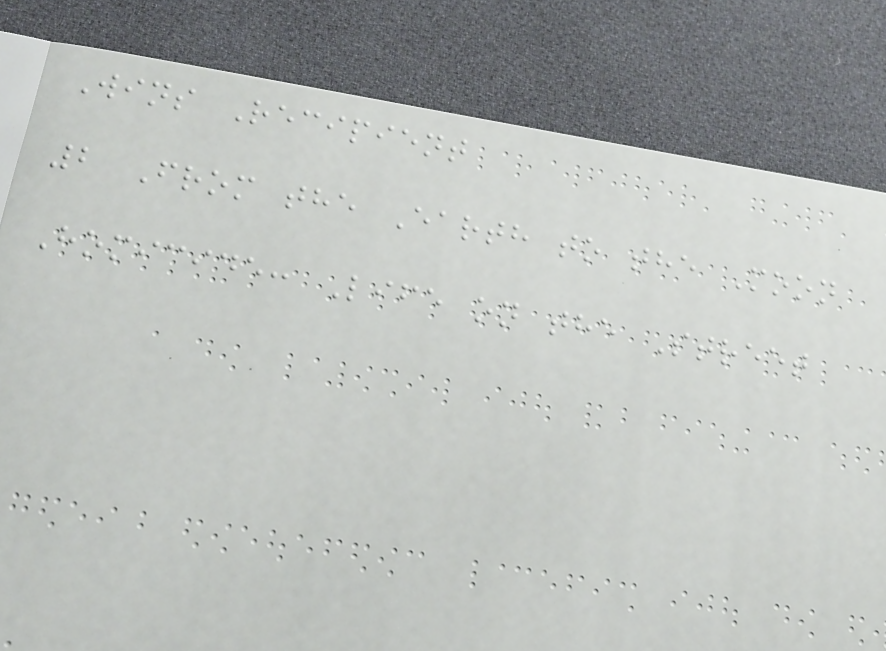Wins Recipient
2 From the Earth to the Moon
Homicide: Life on the Street
